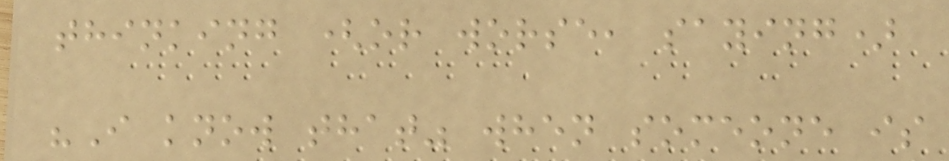thinking (or worse, saying)
"I know that" when someone is
